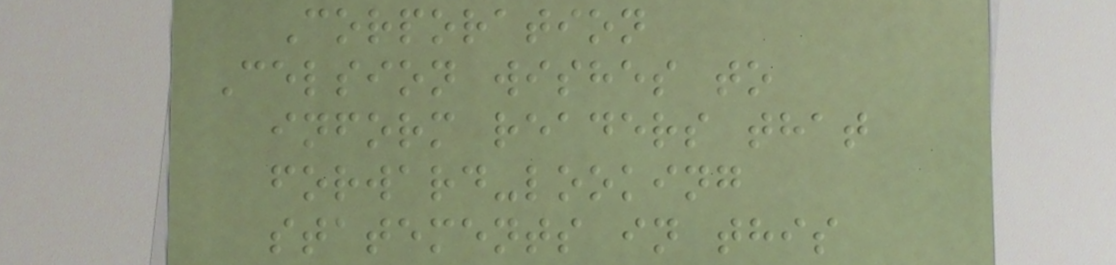Corporation
Celsion wishes to
inform readers that
forward-looking
statements in this
